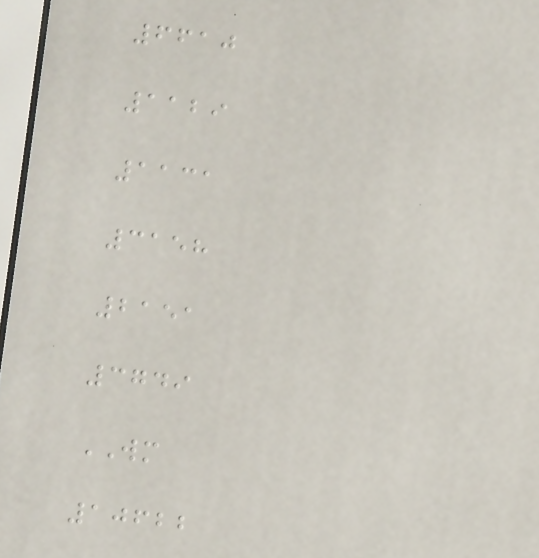6610
1129
1131
3158
2151
3749
WM
10622
